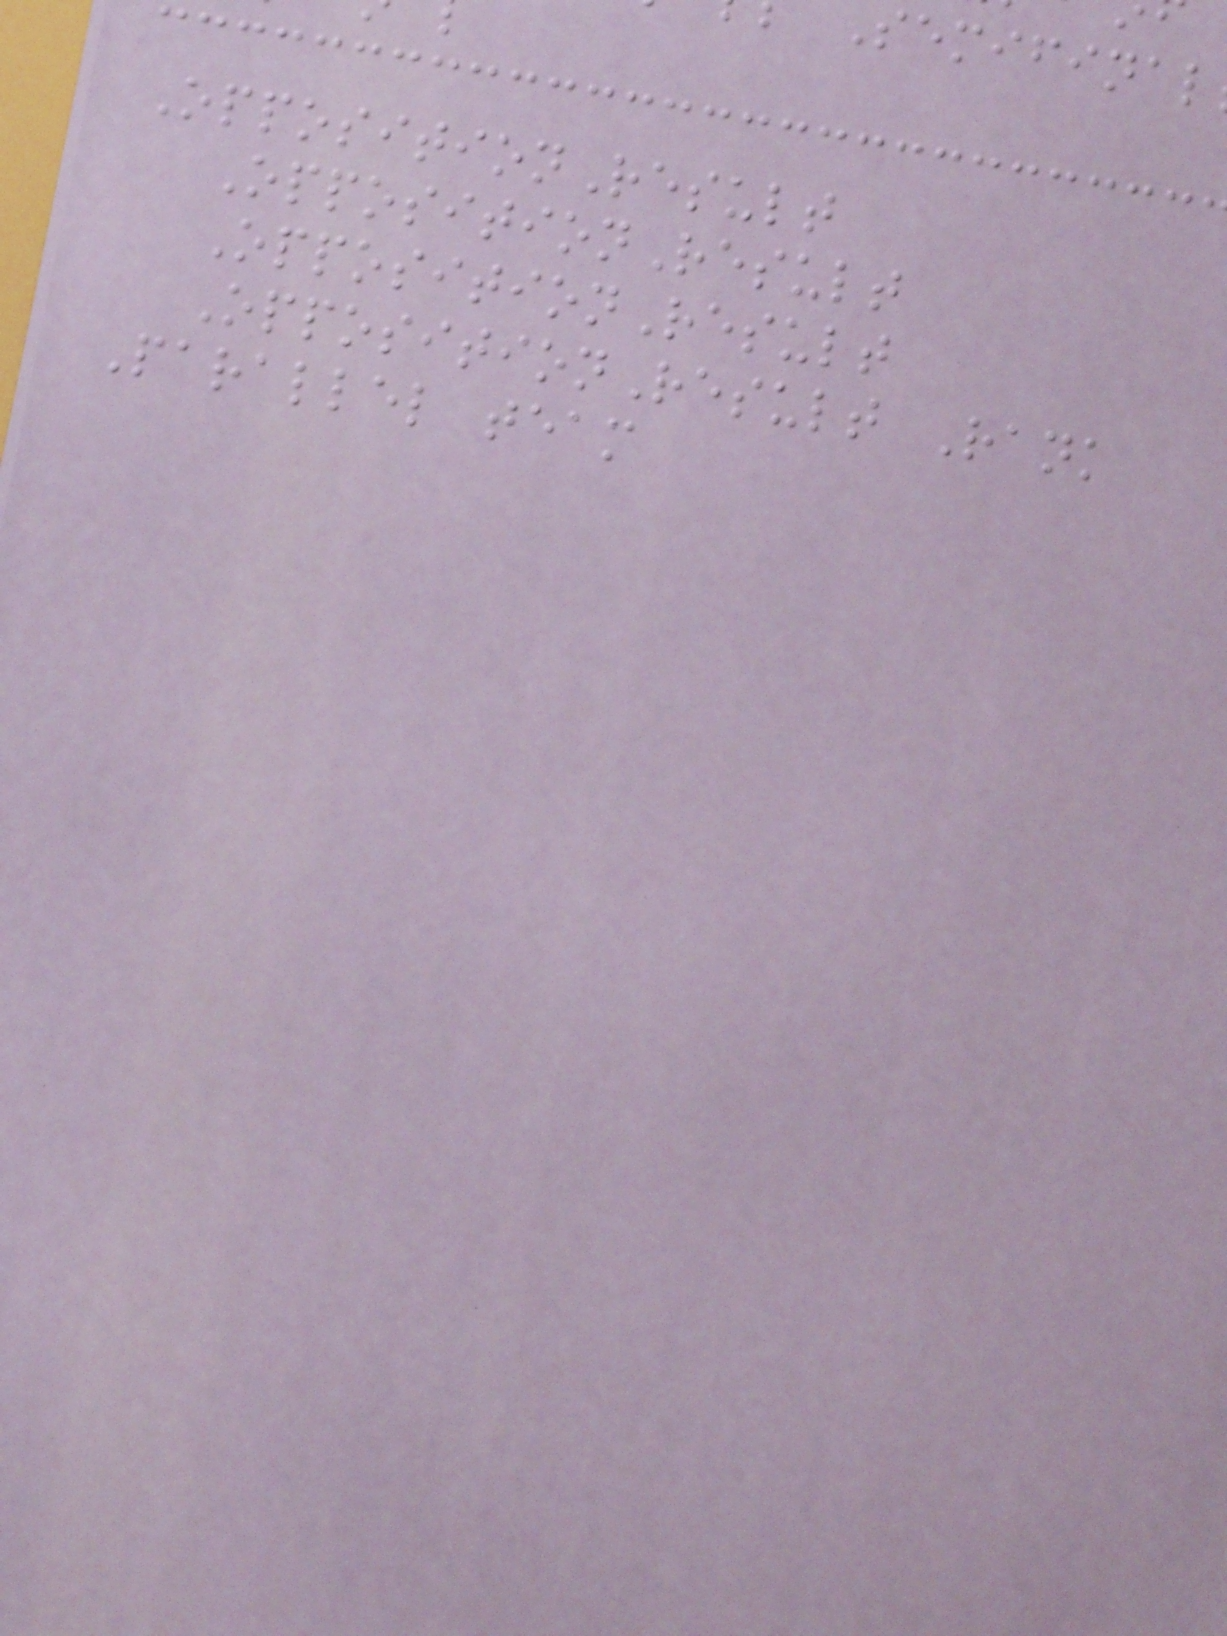OppositionResult
OppositionResult
OppositionResult
OppositionResult Rank
Parallel team
